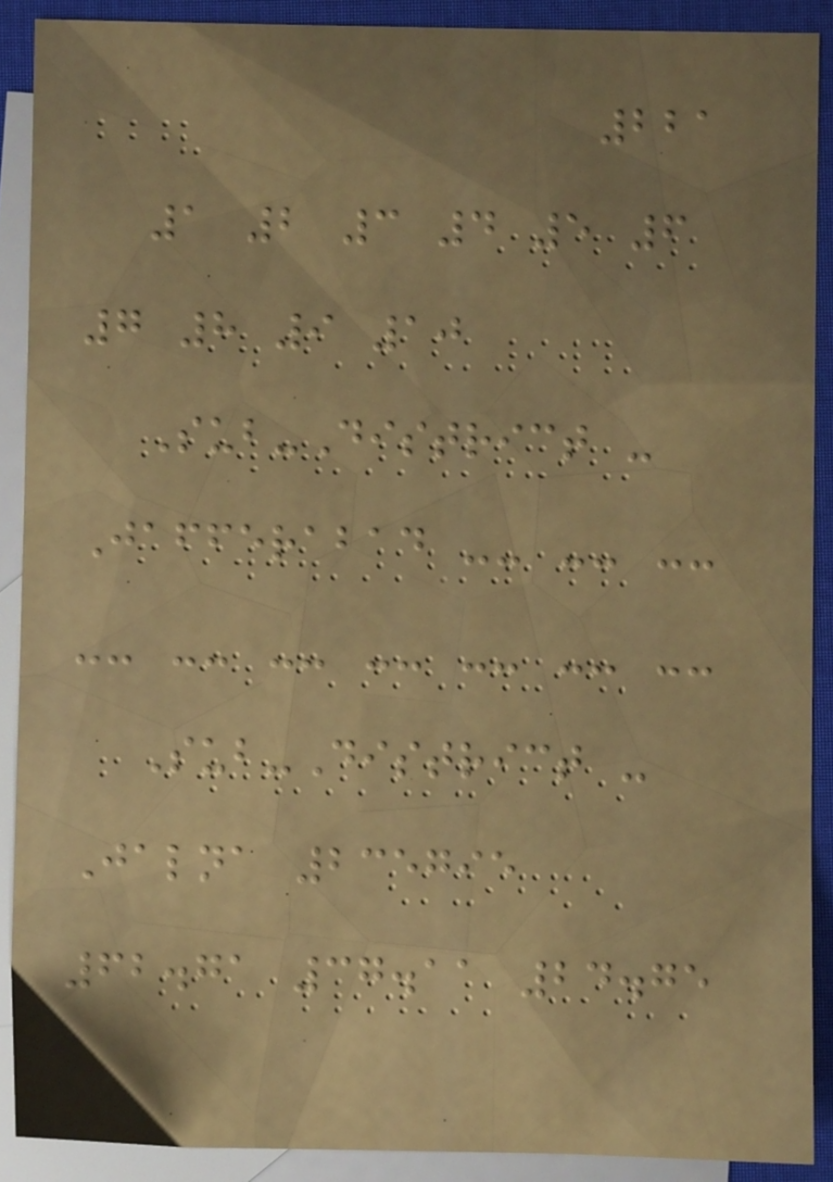221
1 2 3 4 5 6
7 8 9 10
Sub-District -
Jafferabad -- -- --
-- -- -- -- -- -- --
Sub-District -
Jalna 235795
62.71 37.11 24.75
